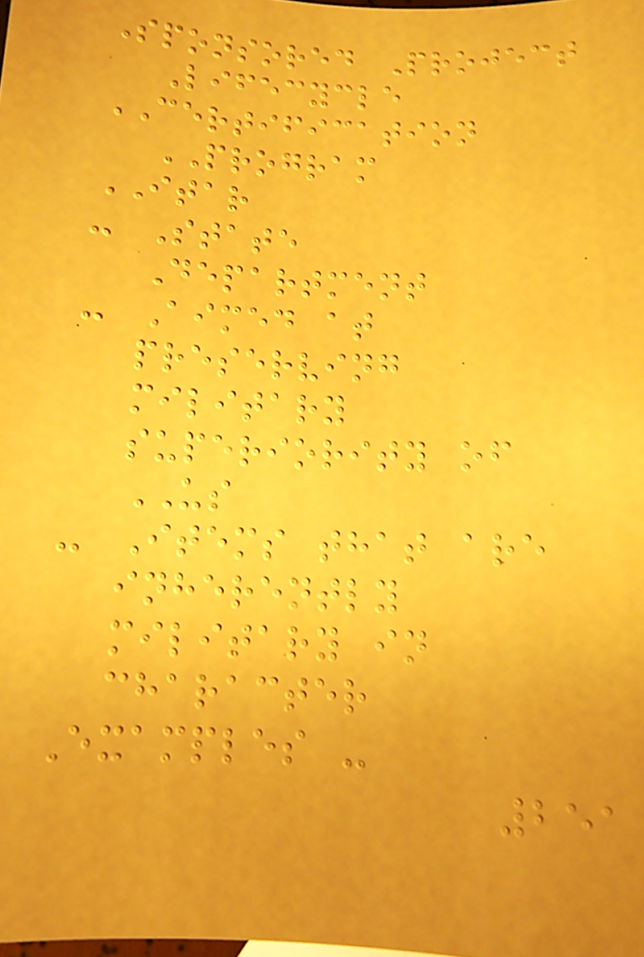Sponsored Project
Lifecycle
CERTIFICATION
PROGRAM
ITAR
- State
Department
- Aimed at
preserving
military
superiority of
US
- Items that are
inherently
military in
character
Examples -
251
